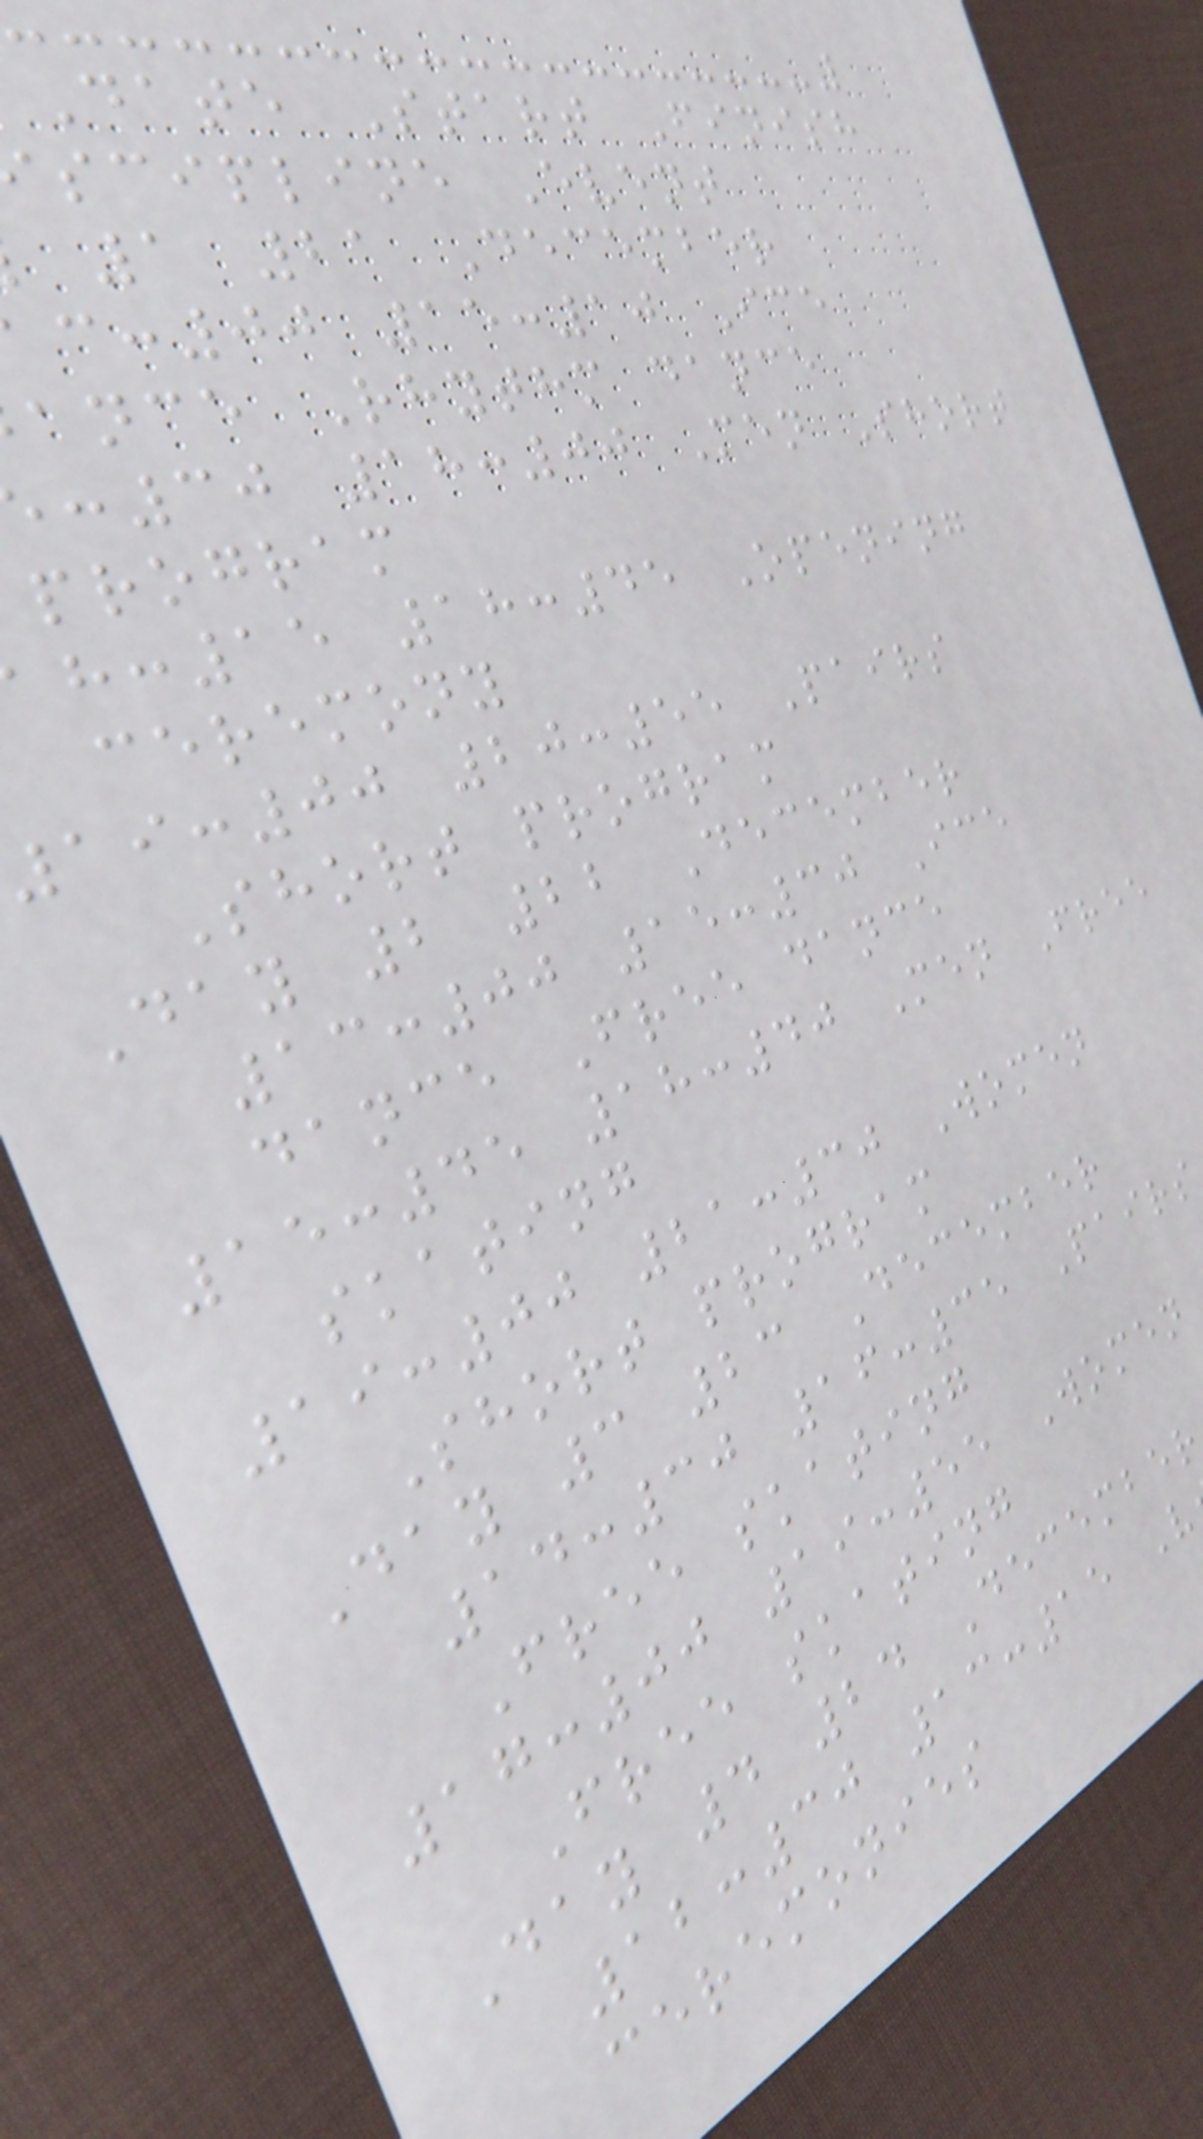Date Start Finish
scipline Event
1 21 December
:00 15:10 Ice
ance Rhythm dance
:30 18:00 Men Short
program
:15 18:45 Opening
ceremony
:00 20:55 Pairs
Short program
Day 2 22 December
13:00 15:30 Ice
dance Free dance
15:45 18:40 Men Free
skating
19:00 21:30 Women
Short program
Day 3 23 December
14:30 16:35 Pairs
Free skating
17:00 19:55 Women
Free skating
Day 4 24 December
12:30 13:15 V
ceremonies
